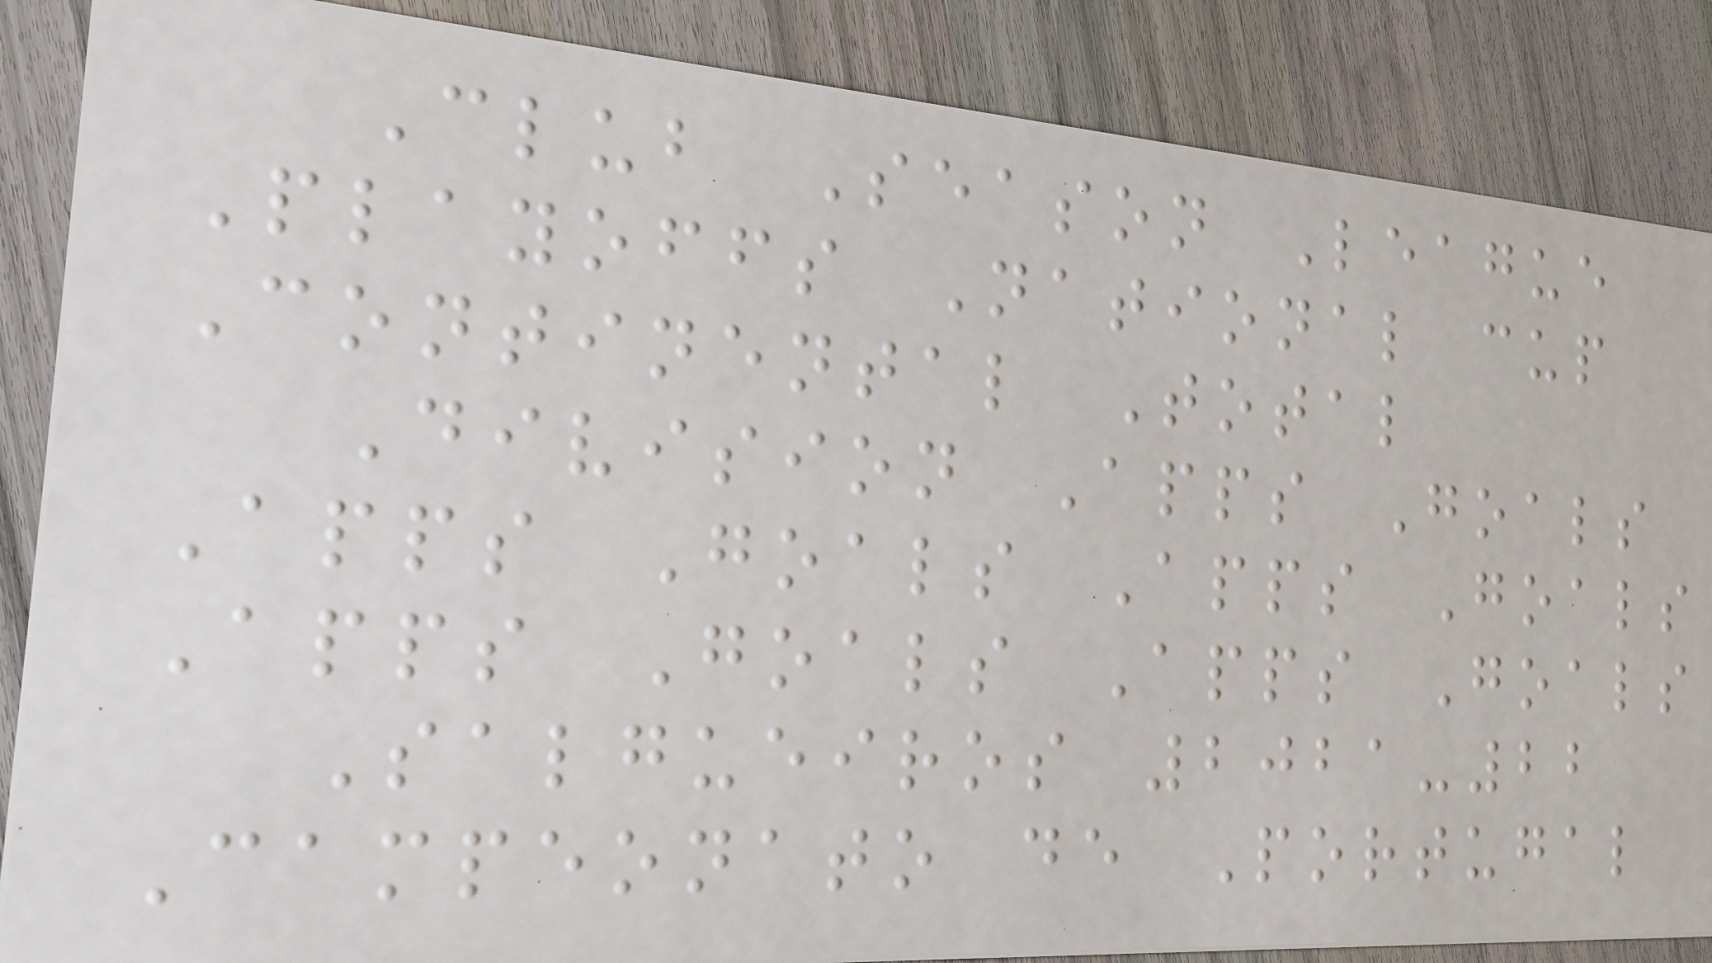Club Season League
Playoffs National cup
Continental Total
Division Apps Goals
Apps Goals Apps Goals
Apps Goals Apps Goals
Salgueiros 2021-22
Campeonato de Portugal
